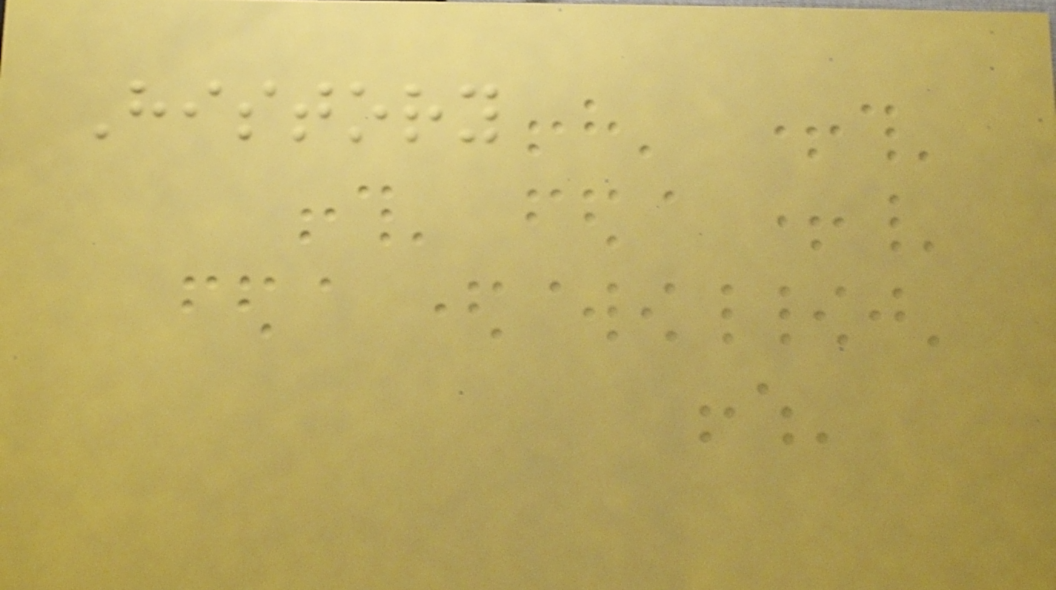History
